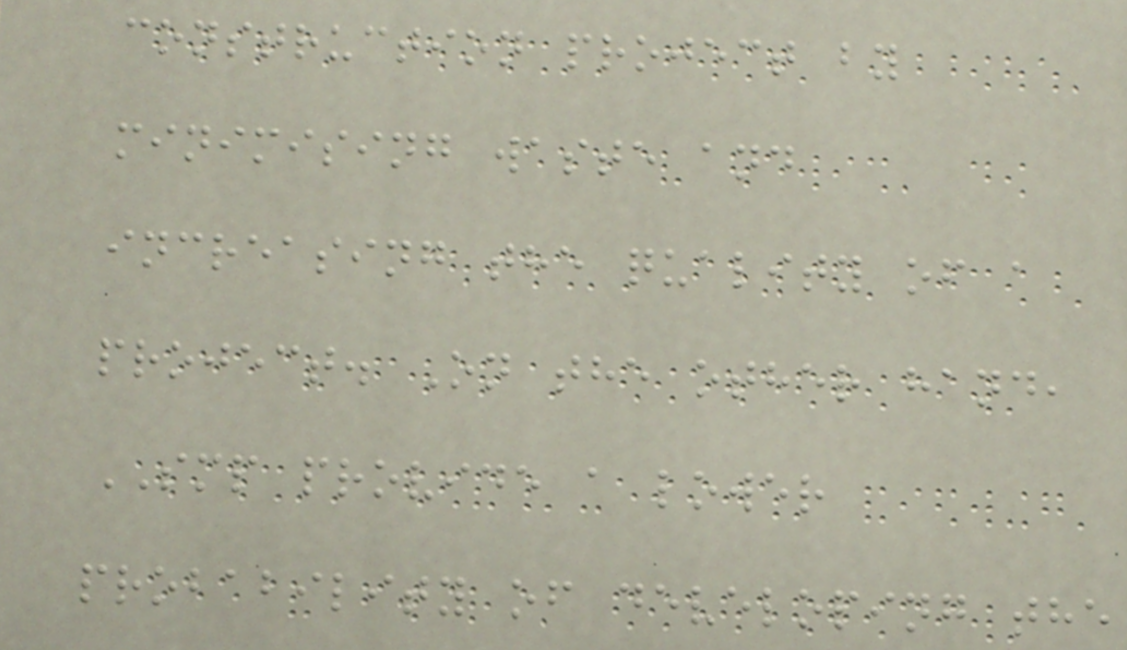construction project by
minimising waste and
increasing the quality of a
project. On the other hand,
SMP provide a lower
probability of developing the
